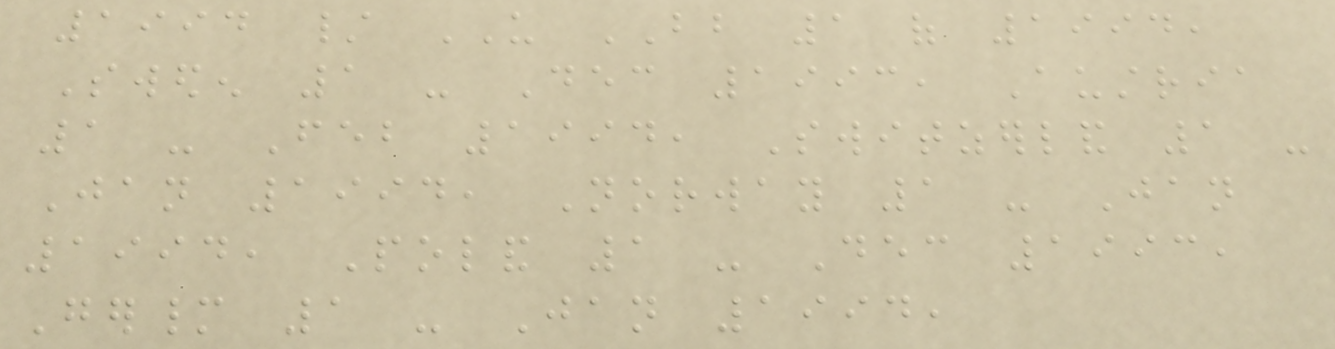1994 / US BB 1 of 1994,
Sweden 1 - Dec 1993, Austria
1 - Feb 1994, Switzerland 1 -
Jan 1994, Norway 1 - Jan
1994, Poland 1 - Dec 1993,
Germany 1 - Jan 1994,
